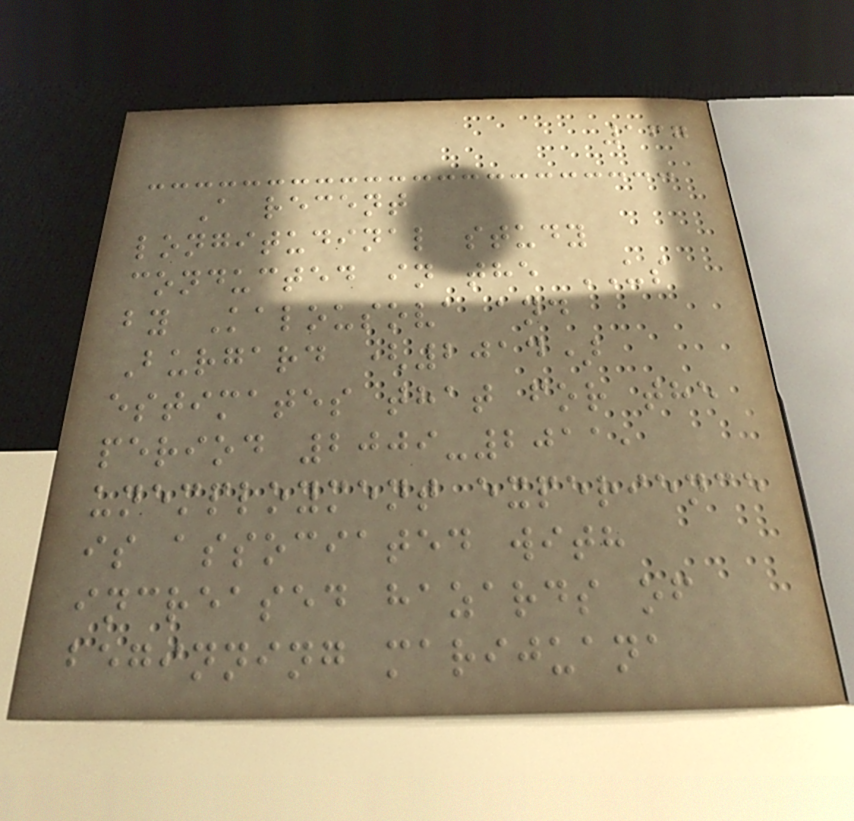167
A recent
longitudinal study
conducted in the US
by Kalousova and
Burgard (2014)
estimates that for the
period 2009-2011,
unemployment experience
is associated with
increased hazards of
beginning marijuana
